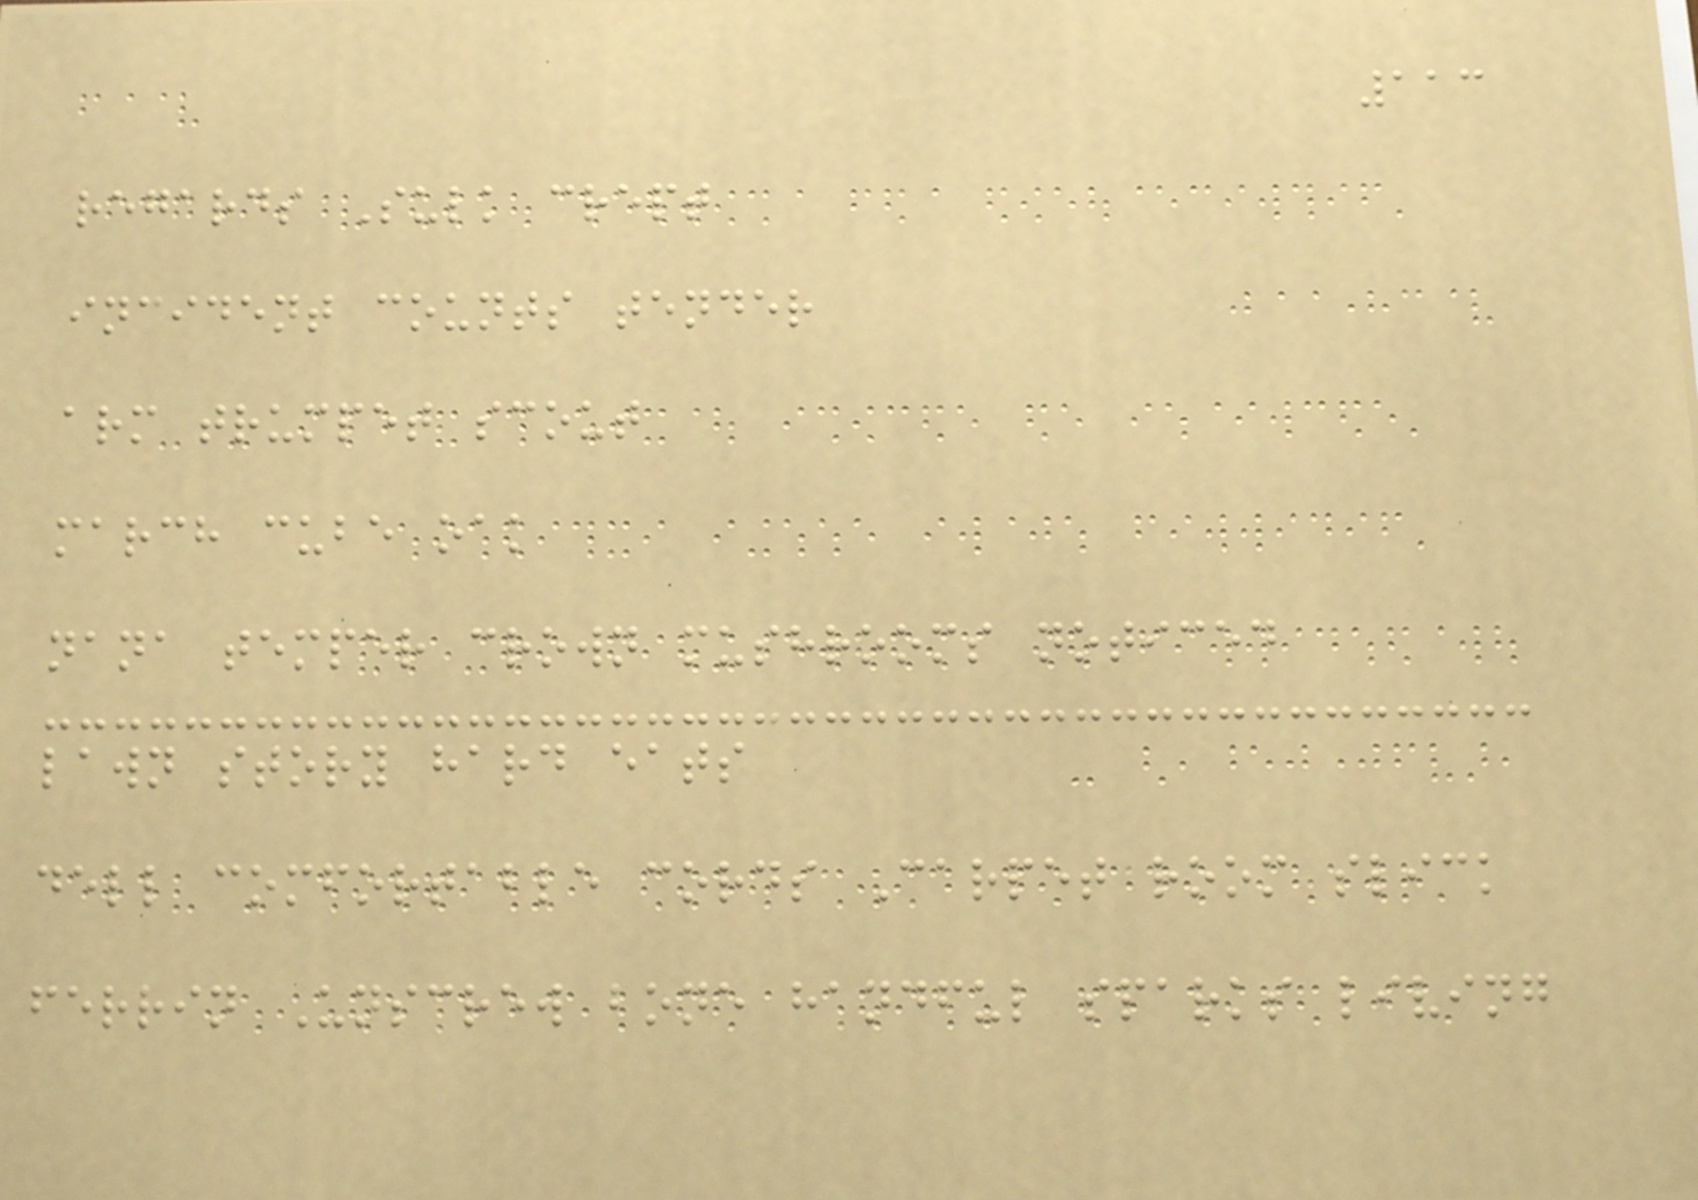113
regards Sulk crept
incident counts tender
arm trumpet scout
march cube oak
nana temper crown mushrooms noticed
lawn story hard eats
dell comfortable cords Carpet room slick
ferrin Unscrew bone handful sparks living
